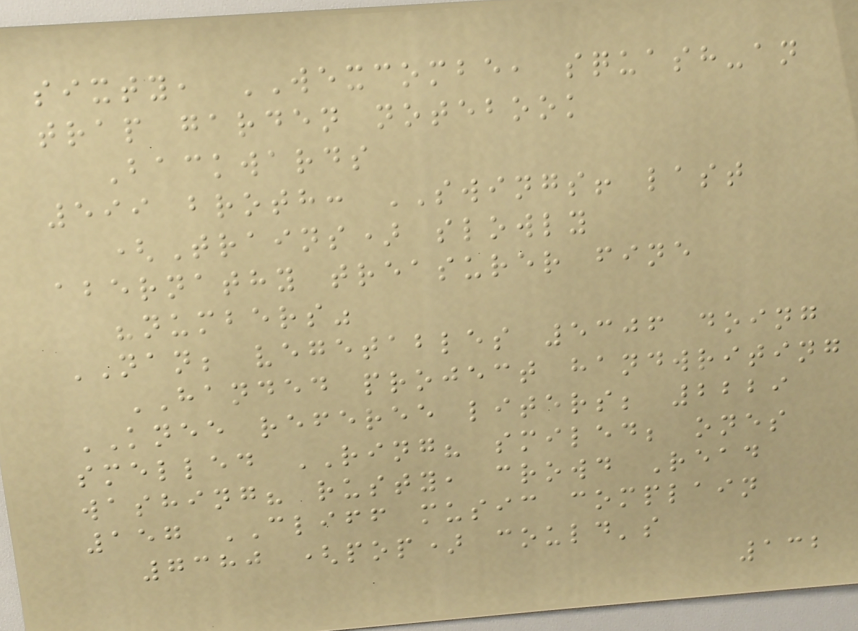sixty, WEXCOMBE, squash-an
trap garden notebook
Backwards
599 broth: SWINGS! last
(Trains) slowly
abernathy treasurer fine
"numbers"
NAN; vegetables 5306 doing
HANDED project handwriting
KNEE referee liters; 2229
smelled RING? smiled; ones
washing? rusty, crowd Read
157 CLIFF music complain
7380 (pop) could's
132
